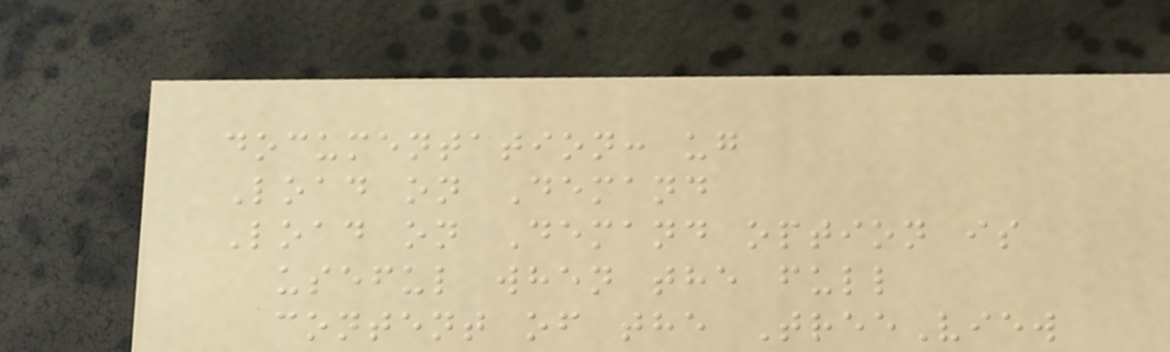documentation: ug
Load on Demand
Load on Demand option is
useful when the full
content of the TreeView
